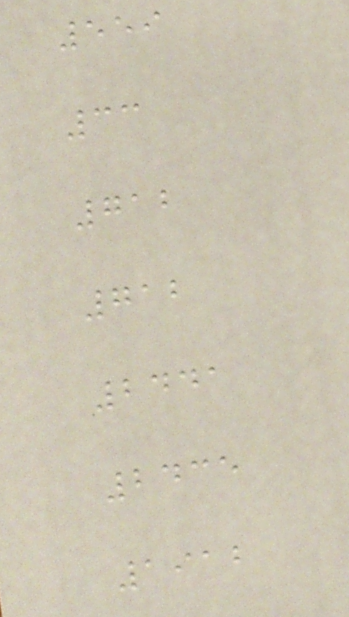559
33
712
712
2441
2435
1912
